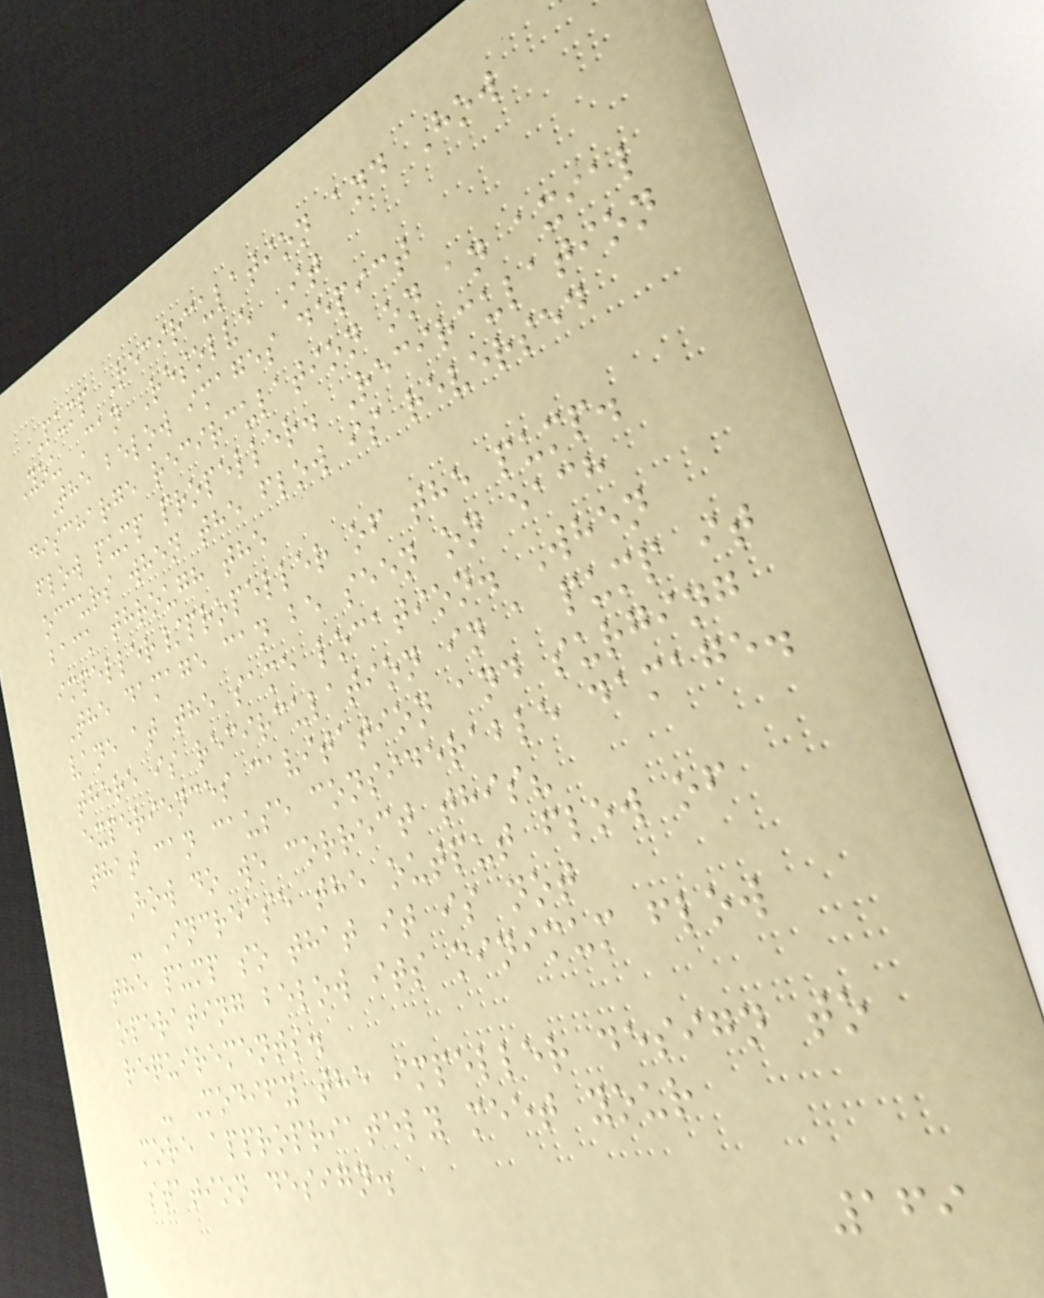Pump Recirculation and How
You Can Resolve It
The below images depict
discharge recirculation on an axial
flow pump propeller. Recirculation
occurs when the flow is reversed
back through the
impeller/propeller of the pump.
The damage can be seen on each
vane at the same location. When
there is recirculation in a pump it
experiences cavitation and surging
that can cause considerable damage.
How do we correct this?
- Increase the output flow of
the pump so that it is not
operating below its minimum flow
requirements.
- Modify the impeller design to
more appropriately meet your
station design.
169
